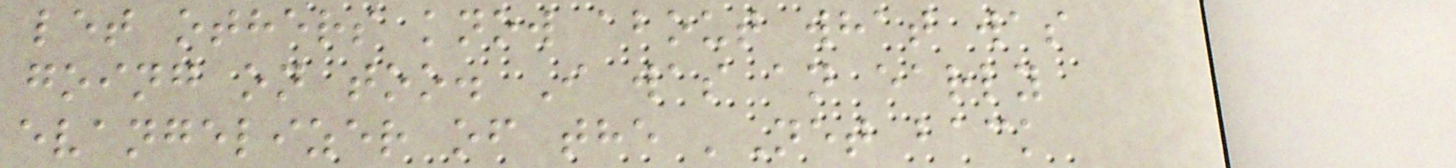let others know about what was
going on too. I was an early
evangelizer of the 'Net back
